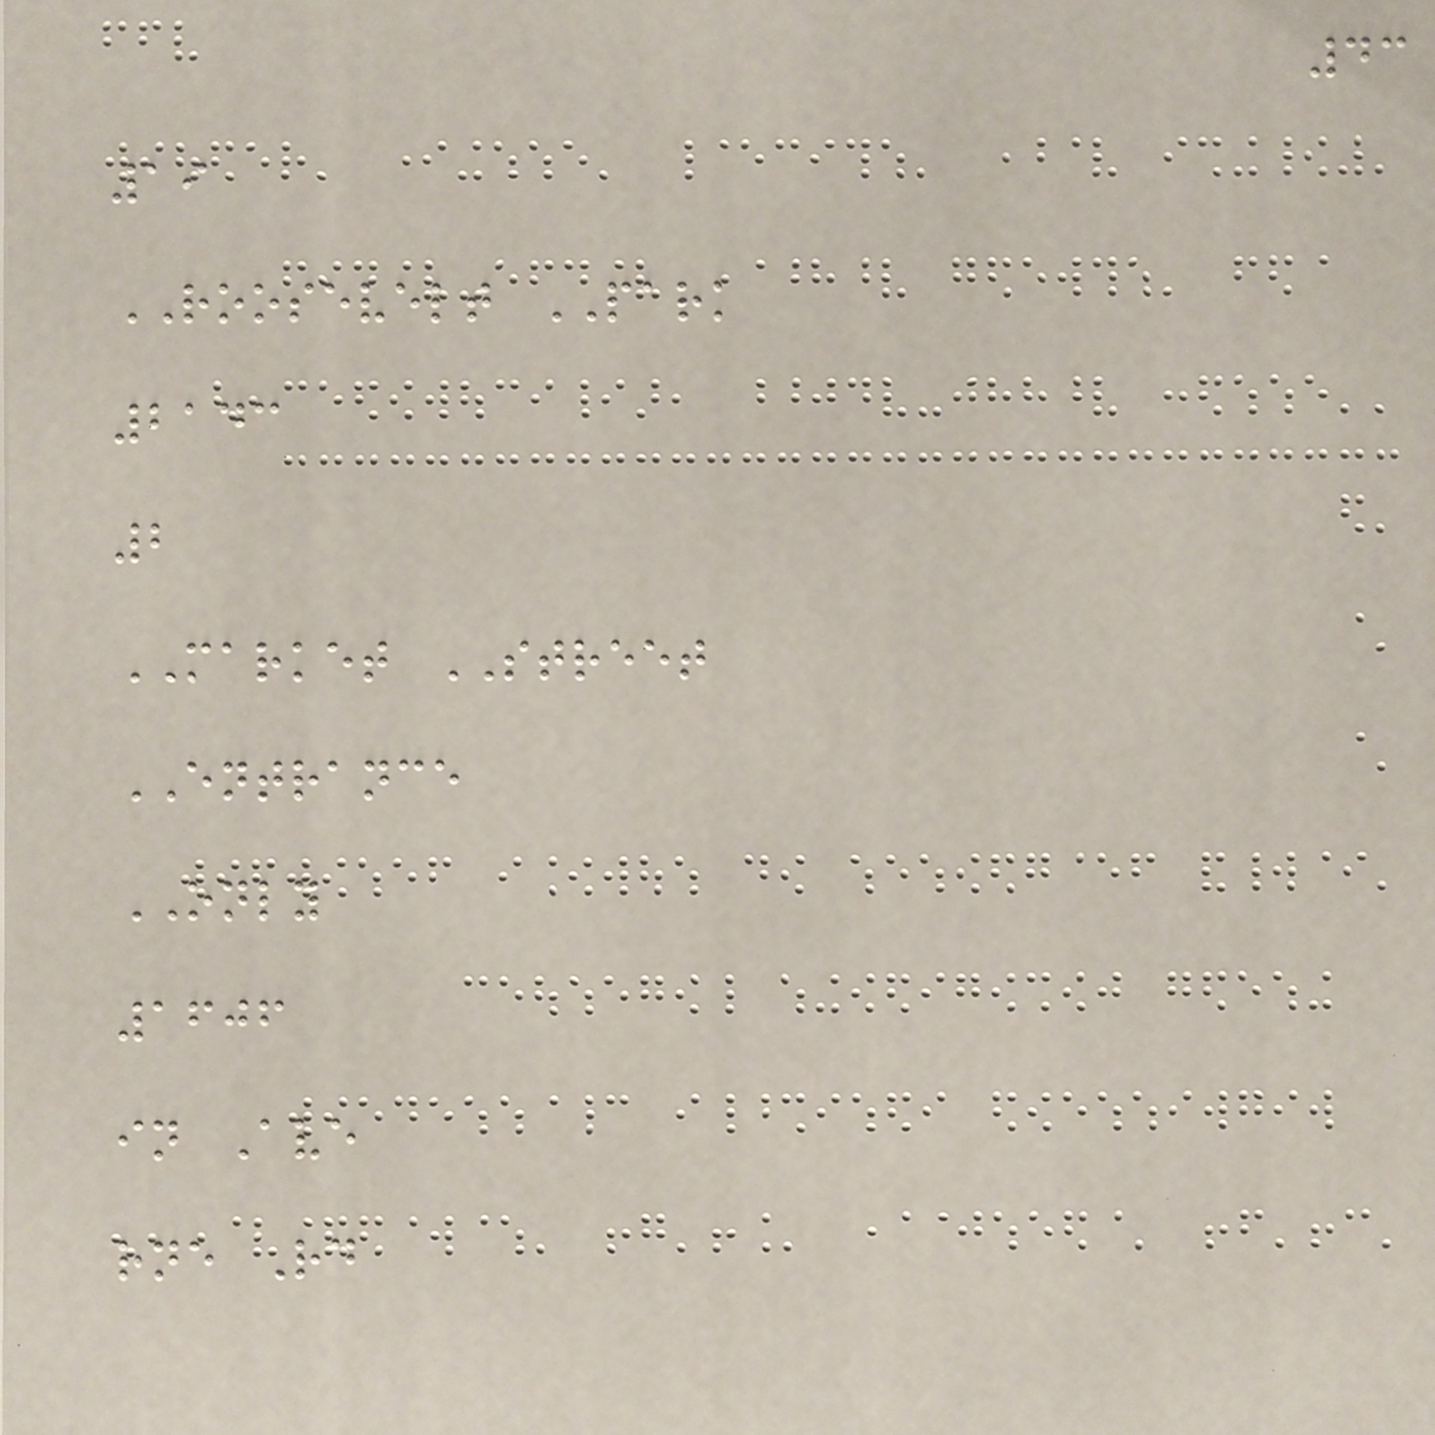43
19
ROOSEVELT PARK
2143
2
MARKET STREET
ENTRANCE
ONLY
1606
in Ave
rne Rd
